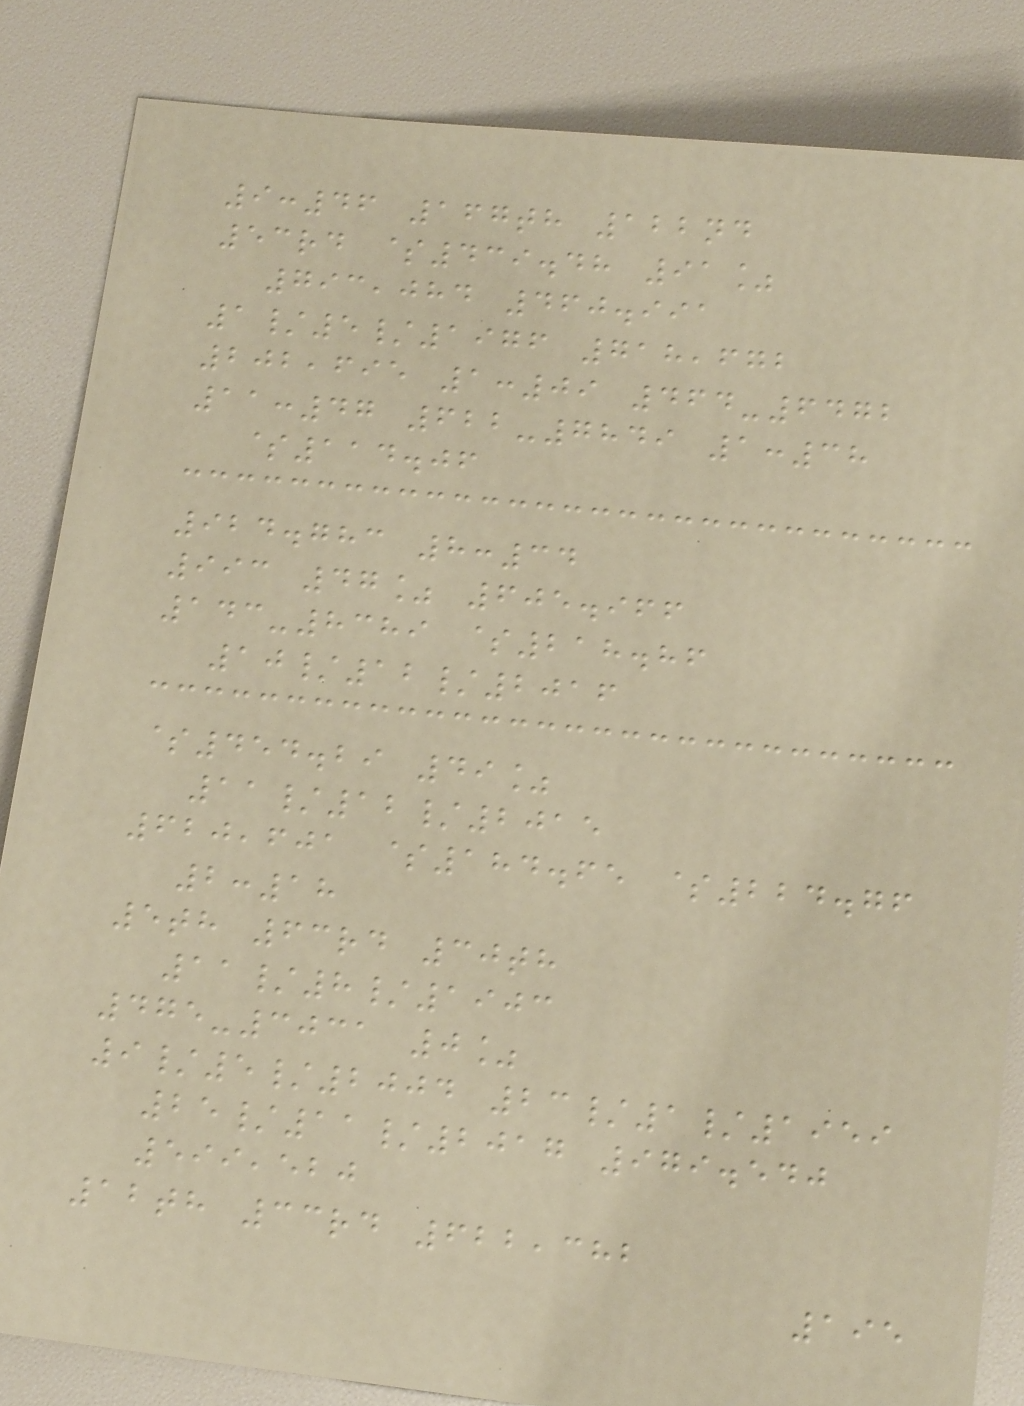9:46 167th 122nd
53rd $439.48 91%
793,084 460.991
1/5/1976 718,672
202,695 1:09 464-6472
11:47 622-7849 1:38
$114.06
924.783 8:34
993 47% 605.966
143-8389 $218.86
10/12/2016
$454.29 49%
11/12/2015
620,601 $184.65 $224.76
2:18
5th 63rd 30th
11/8/1903
475-3031 0%
9/5/2004 23/1/1959
25/11/2017 979.540
599,520
12th 33rd 622,382
195
